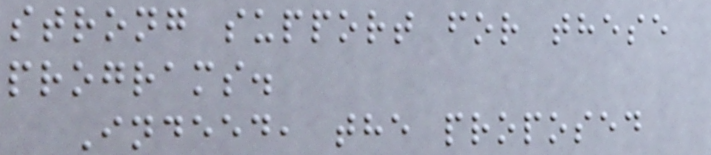strong support for these
programs.
Indeed, the proposed
